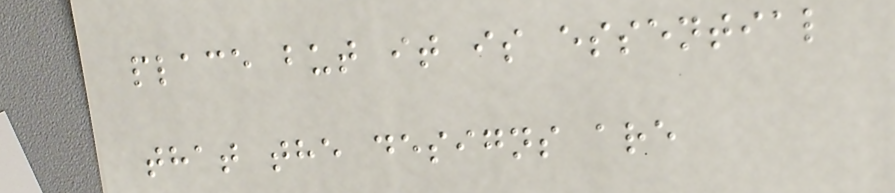place but it is essential
that the designs are
